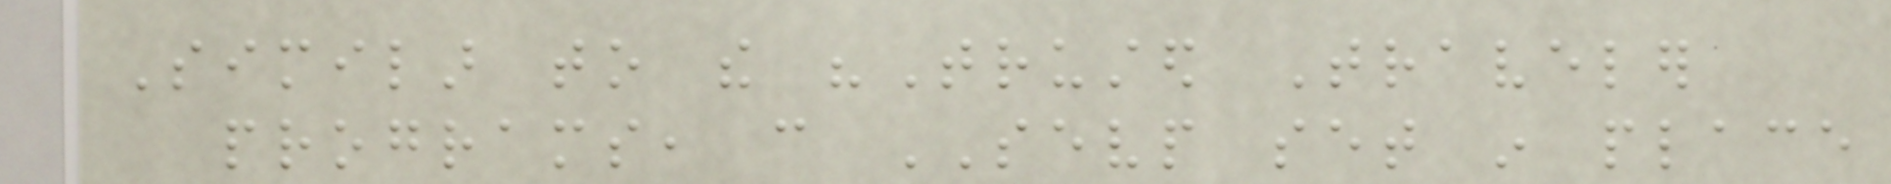Similar to the "Trusted Traveler
programs, can SEVP set in place
